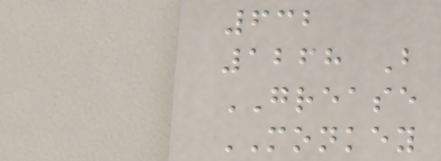632
1268 B
GREASE
MONKEY
